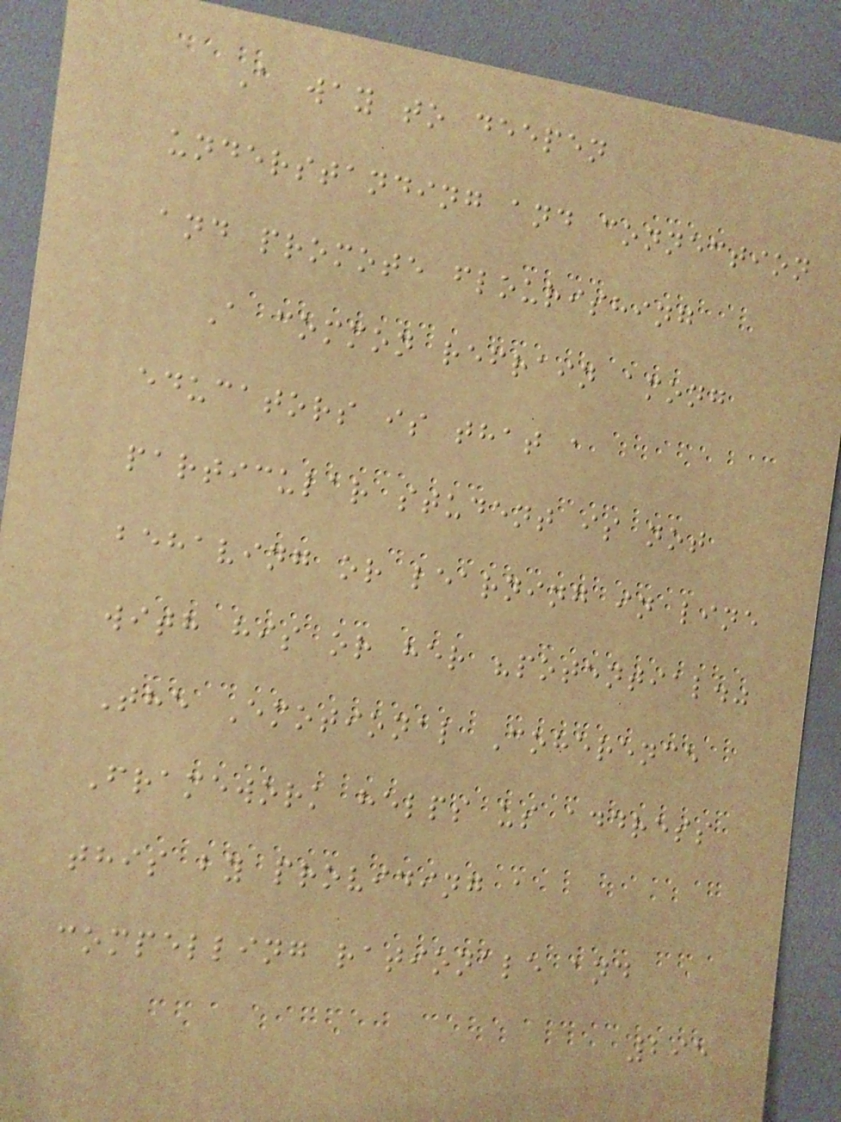A way to deepen
understanding and connection
and promote flourishing
A common refrain among
educators is that a
particular student is not
behaving or learning in line
with his or her "potential."
The Emotional Coherence
Framework helps us address
this by providing a
compelling rationale and
295
